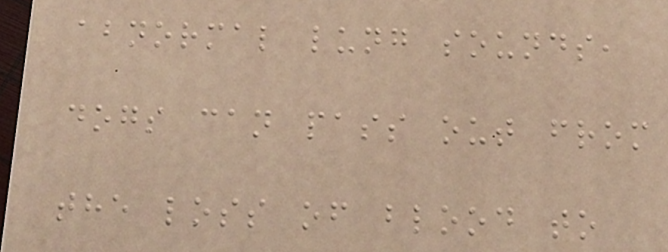abnormal lung sounds,
dogs can pass out from
the loss of blood to
